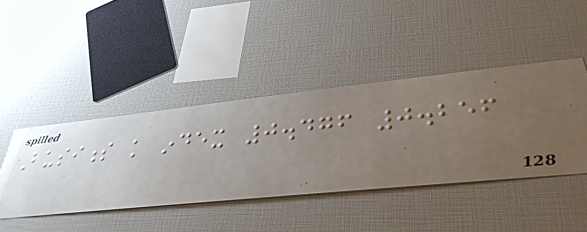Business knowledge index 0.476 0.256
